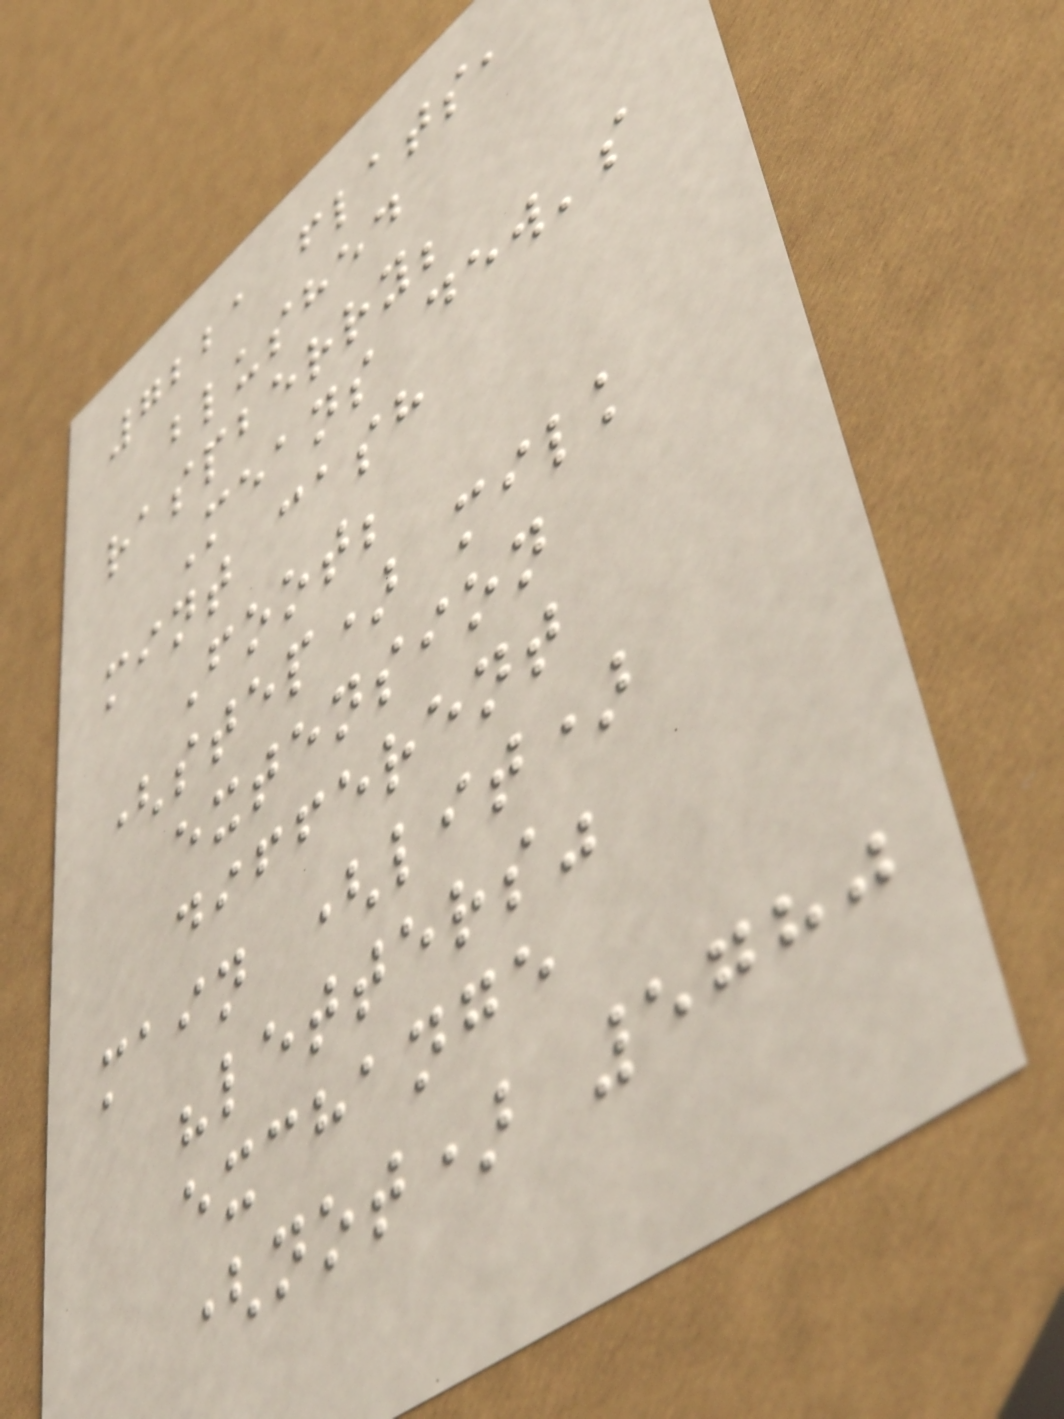7221 flats,
blushed
raspberry;
Means dew's
mint cash
Foot;
(step) milk
extension
different
main (lit)
"letters"
exchange
(not) 5780
